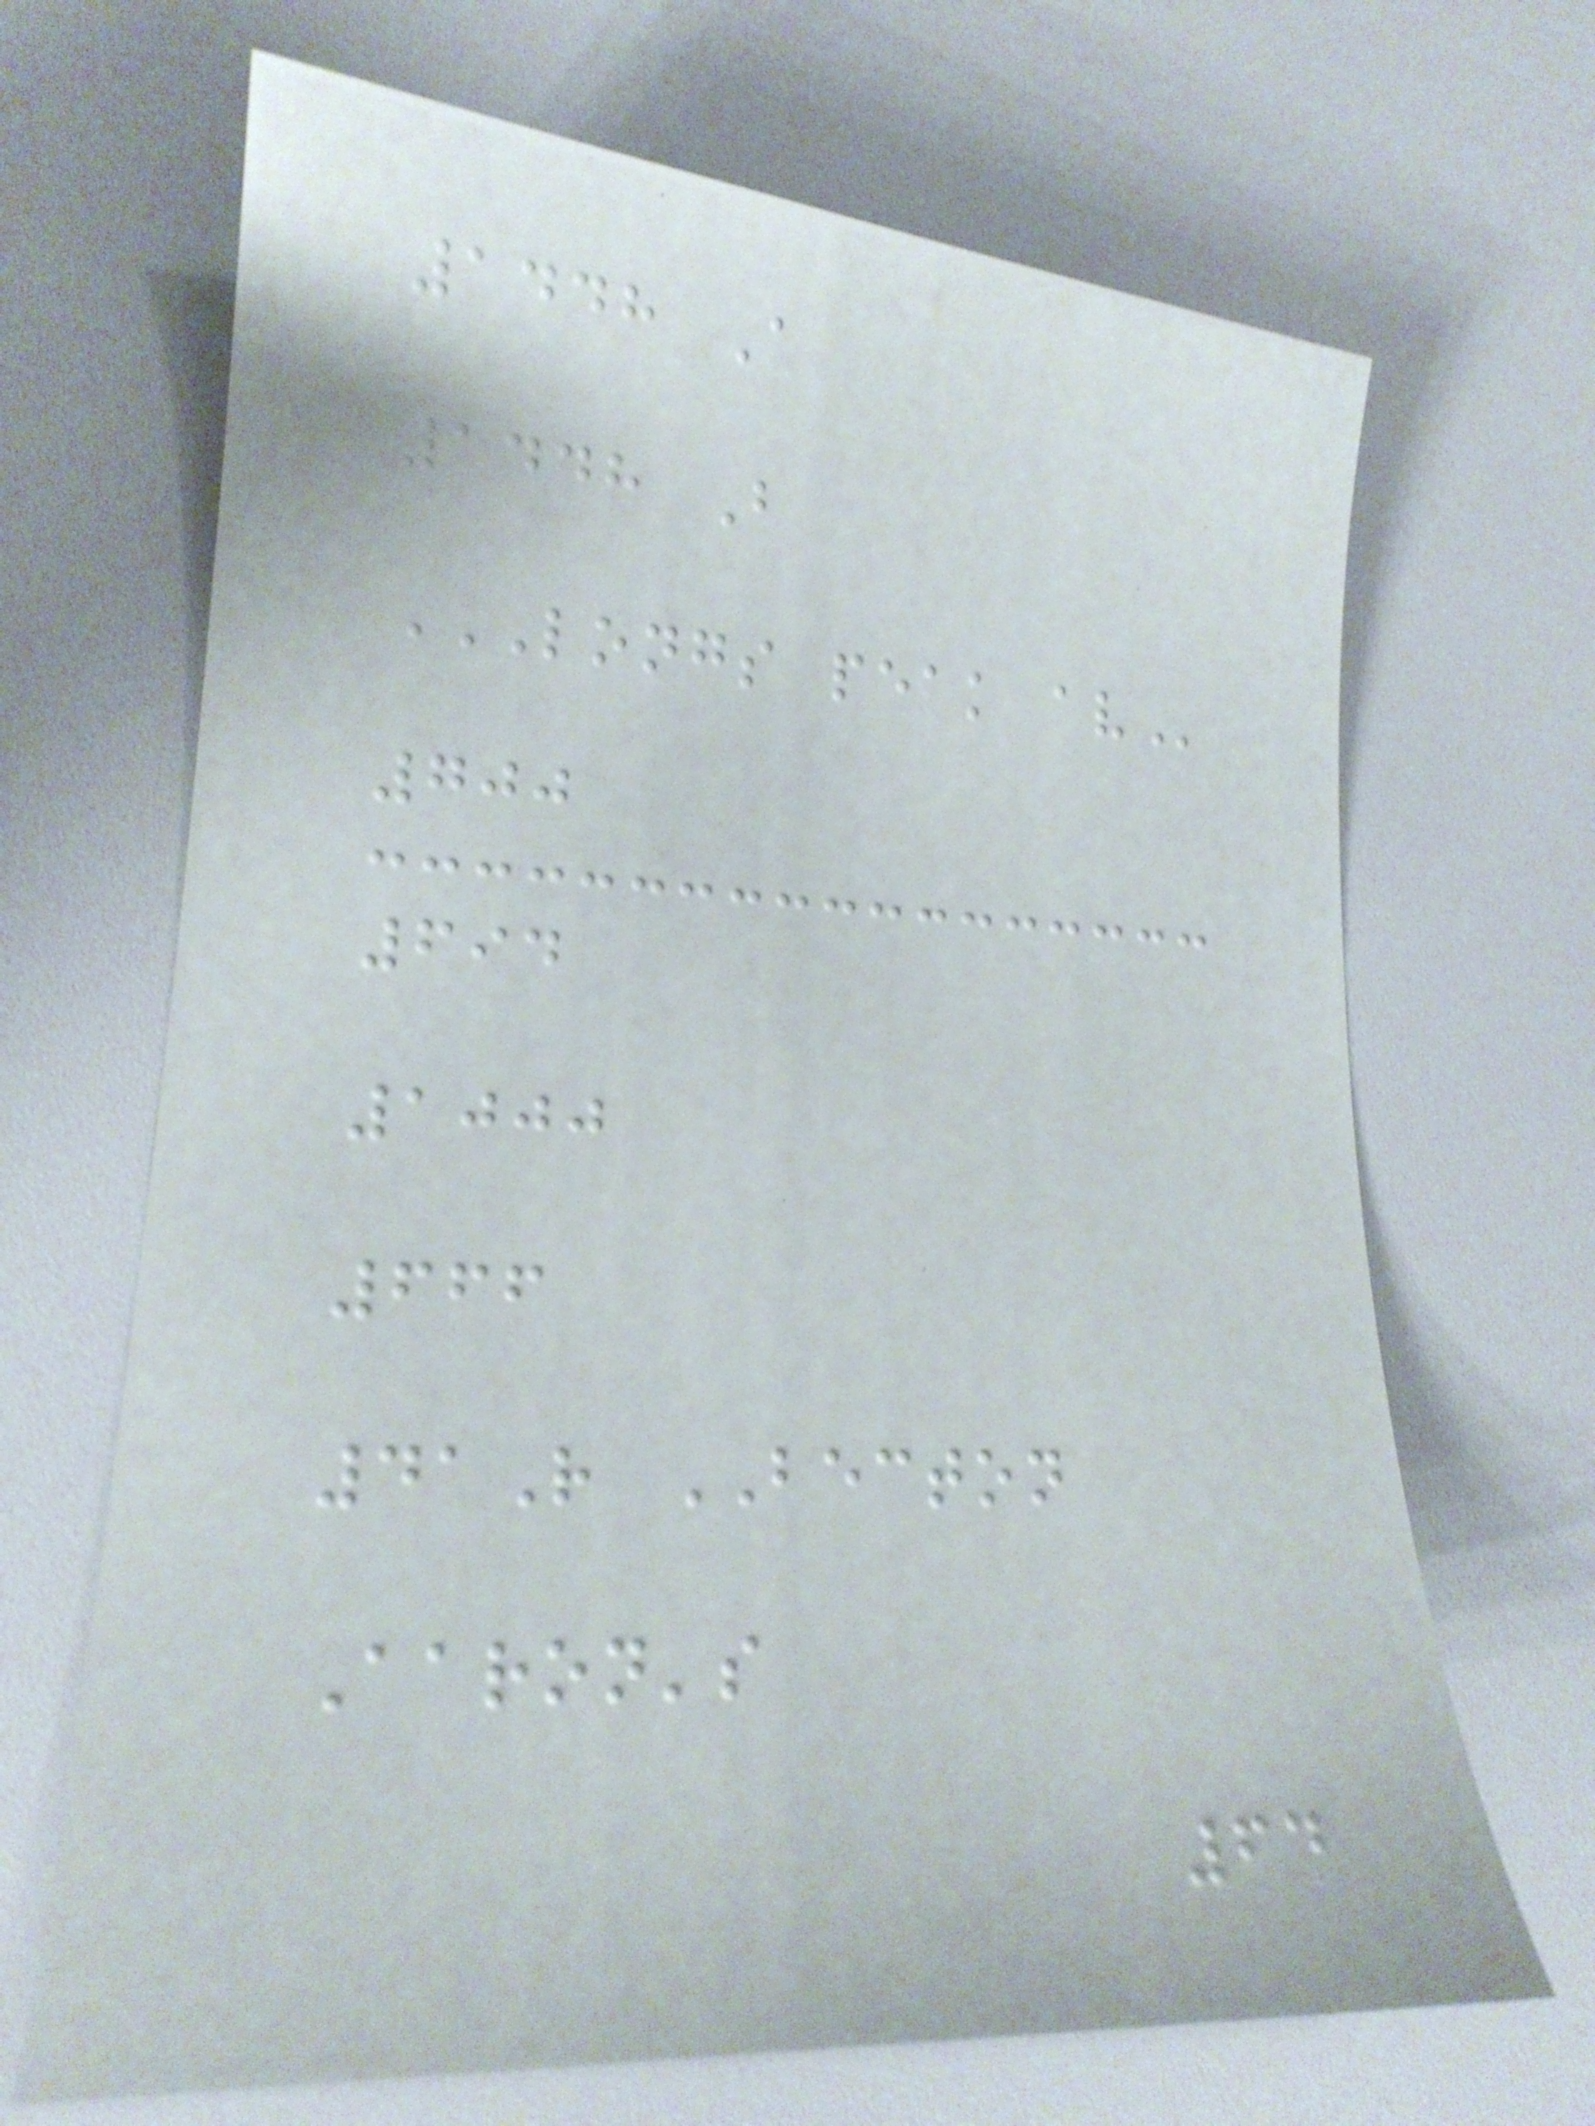1448 A
1448 B
LONGS PEAK AV
700
694
1000
666
41R BECTON
Aaron's
64
